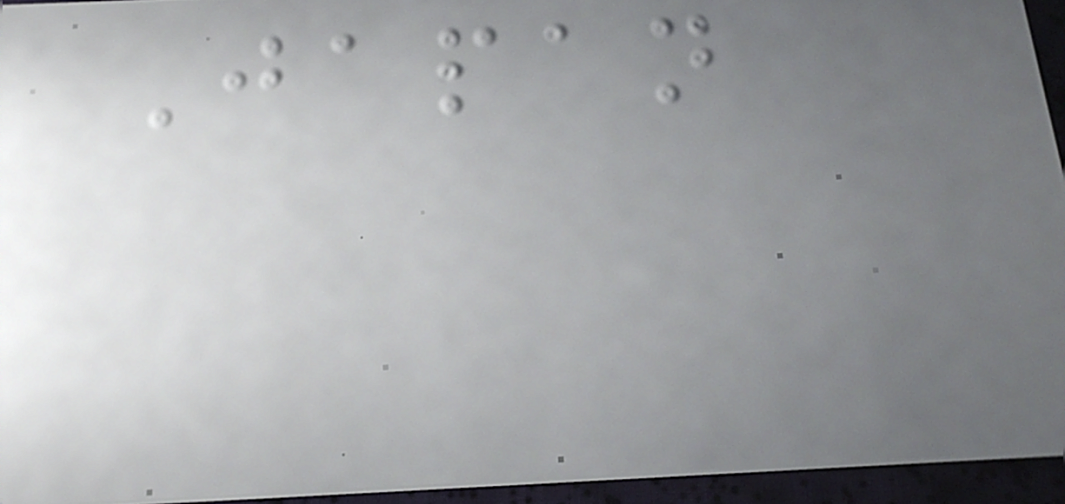Japan
